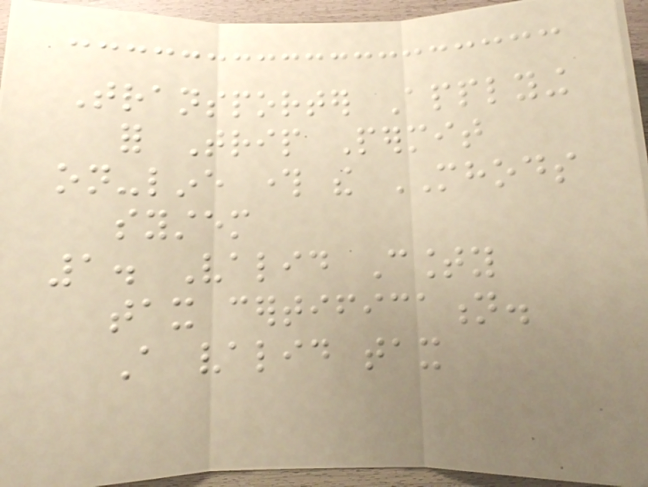Transporter Applying
for Trip Permit
on-line through the MHODS
system
1. Valid County
tax certification.
A valid tax
